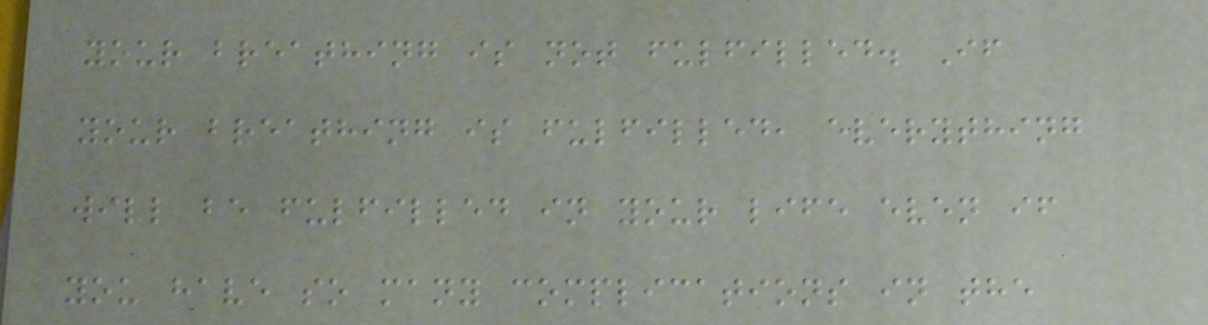your breathing is not fulfilled. If
your breathing is fulfilled, everything
will be fulfilled in your life even if
you have so many complications in the
